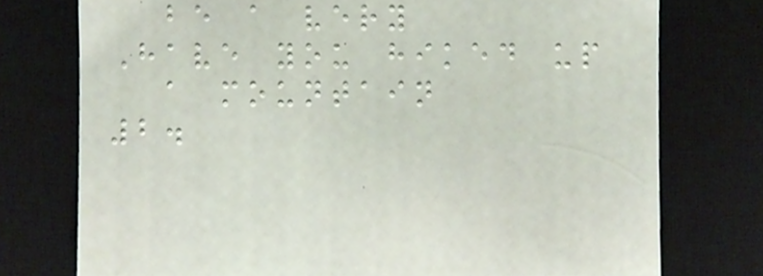be a very
Have you hiked up
a mountain
2.
